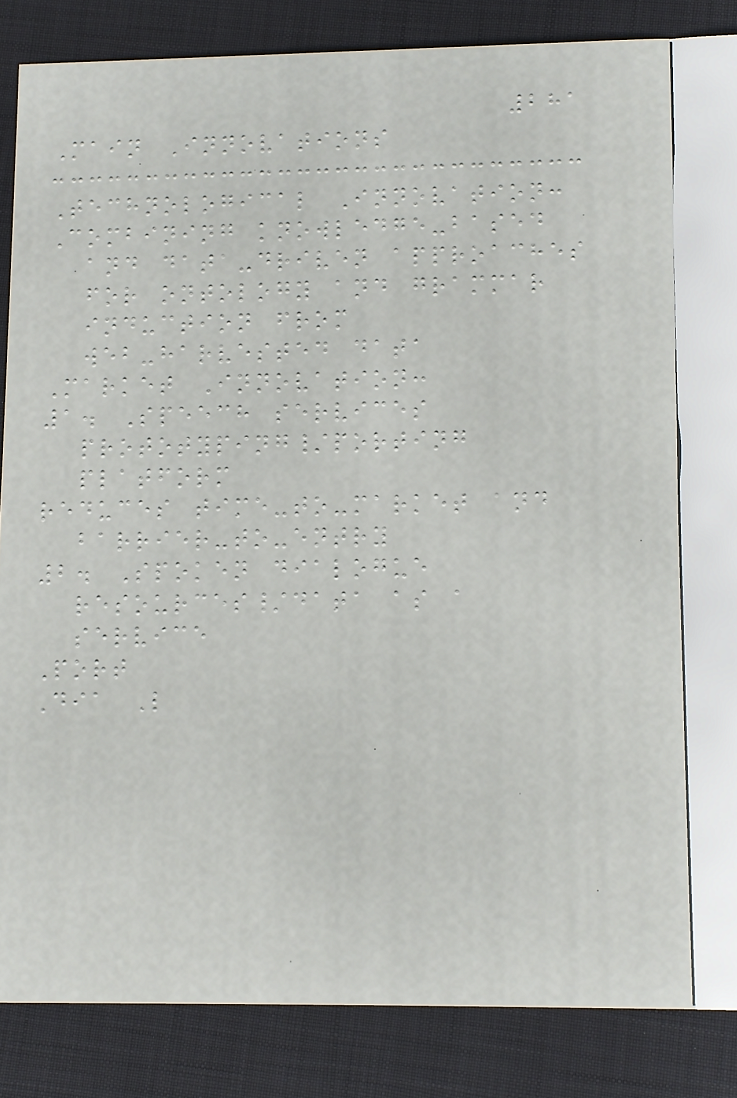281
Main Innovations
Technological Innovation:
Combining knowledge-based
and data-driven approaches
for ontology and grammar
induction from
web-harvested data
Market Innovation:
1. Speech services
prototyping/porting
platform
reduces time-to-market and
barrier-to-entry
2. Spoken dialogue
resources/data as a
service
Port
Dia L
